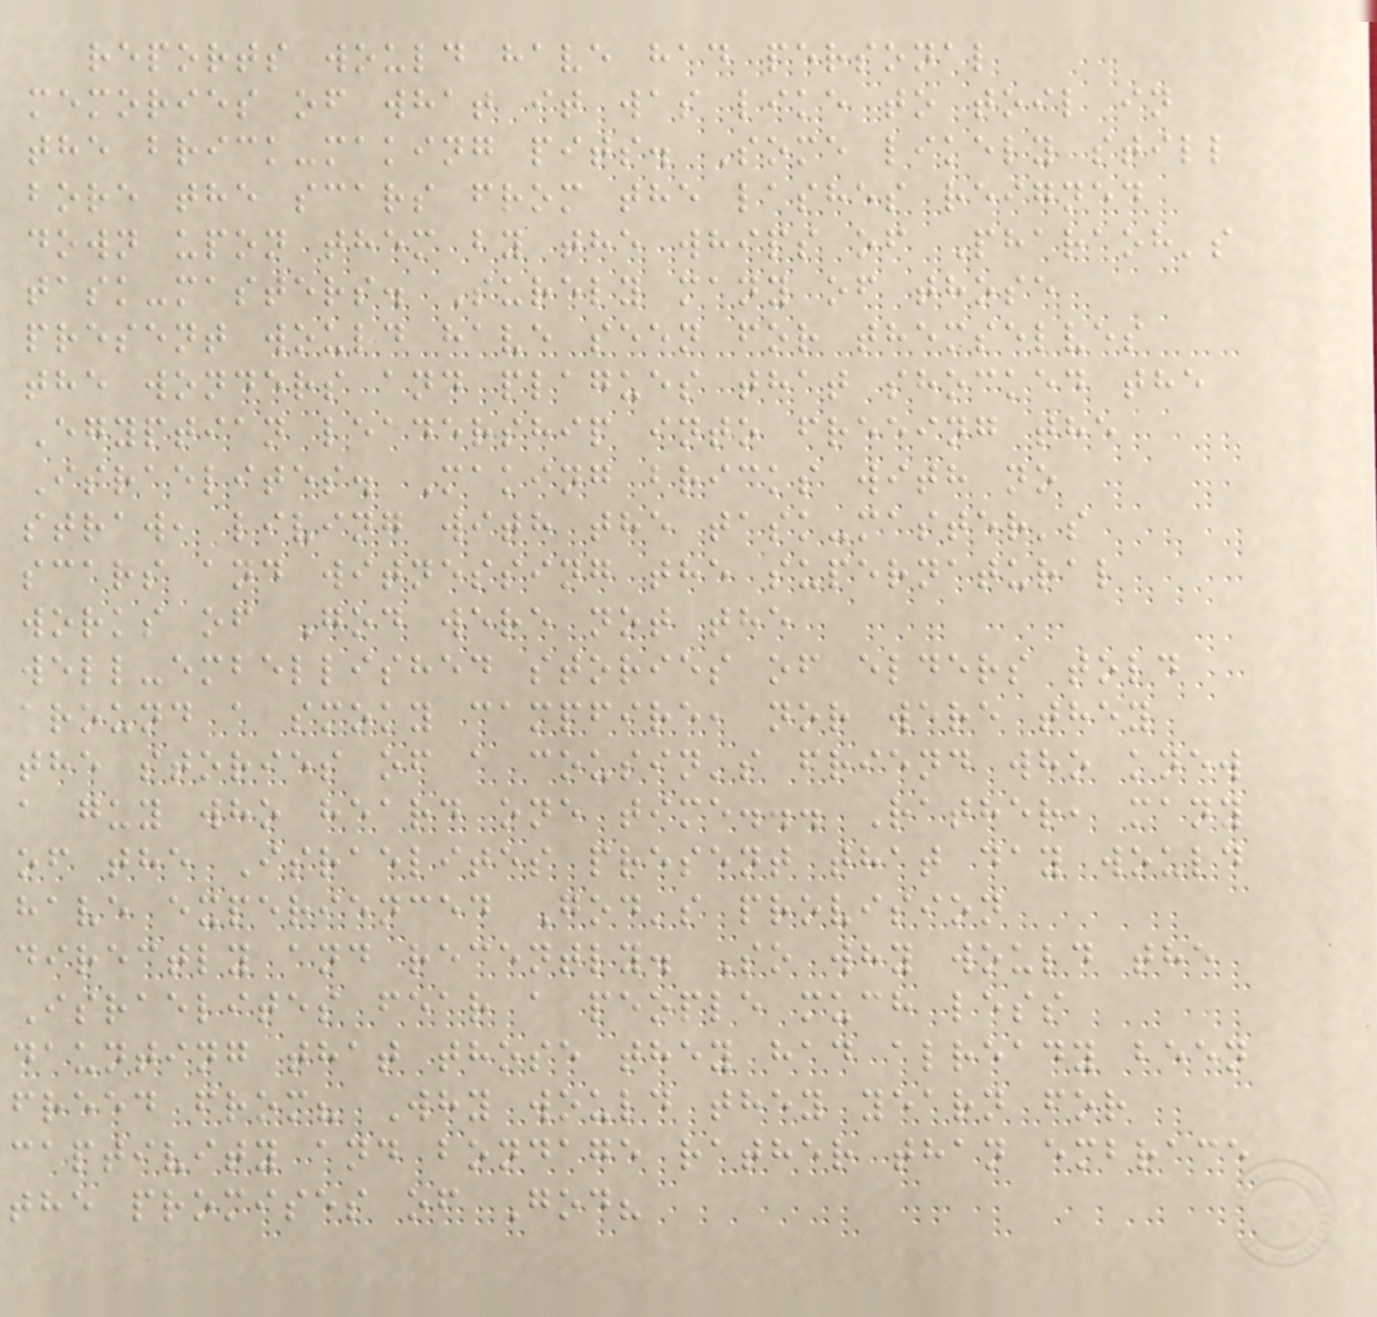reports would have had personal
memories of what it was like to toil in
the brick-making pits. Some likely still
bore the scars from the lashes reigned
down upon them by the whips of Pharaoh's
task-masters. Surely many of those
present would have seen for themselves
the wonders and plagues that shocked the
Egyptian leadership into freeing the
Israelites. Making bricks with no
straw, living with the task-master's
scars and witnessing the supernatural
works of God were not the
well-embellished stories of elders told
around a smoky campfire, nor were they
the stories of a cousin's friend who knew
a guy who heard one time... Rather, many
of the Israelites present that day would
have experienced God's provision
directly and recently. So why would the
Israelites fear a people much less
daunting that those they had already been
freed from? Why would they yearn for
captivity and bondage rather than embrace
the promises of God?
